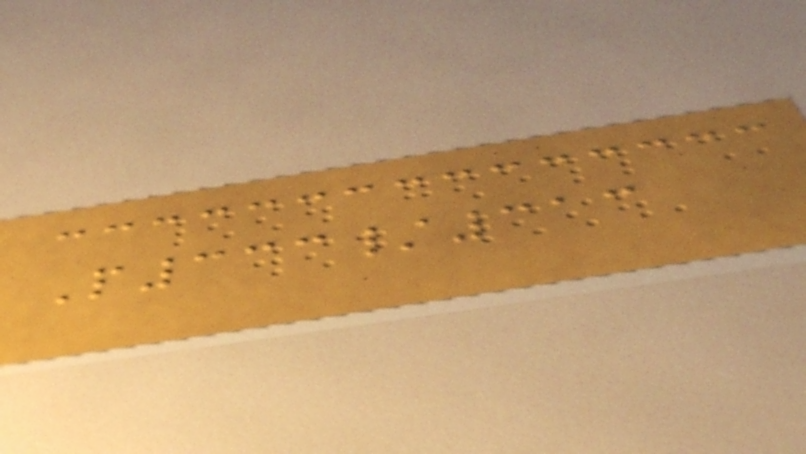P333/313
